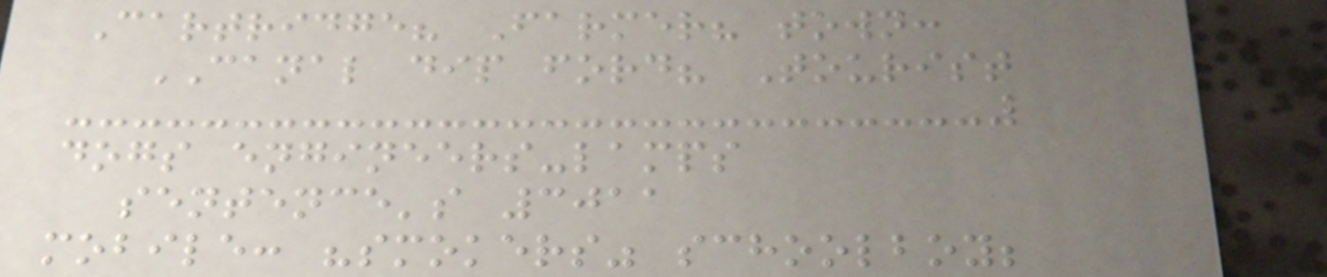Cartridge? Farmer? town:
CANAL dip ford? Tourist
dogs engineers-lamps
sentence's 3011
mobile: "smokers" schoolboy;
